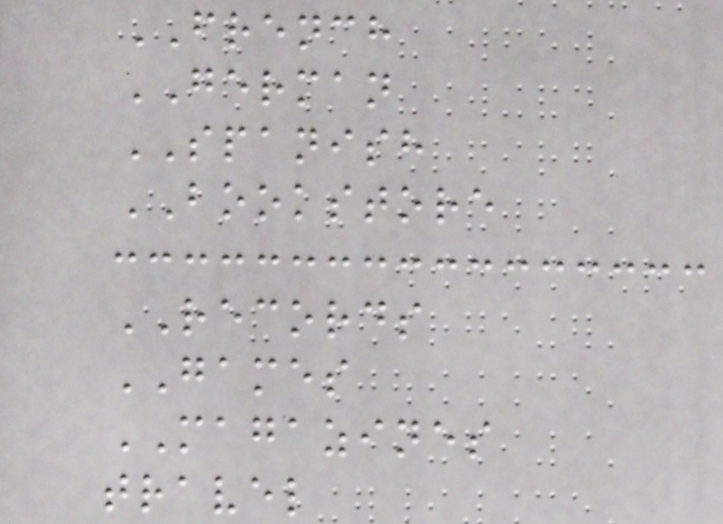FRENCH
GERMAN
SPANISH
BOOKSTORE
RECORDS
GAMES
MAGAZINES
travel
